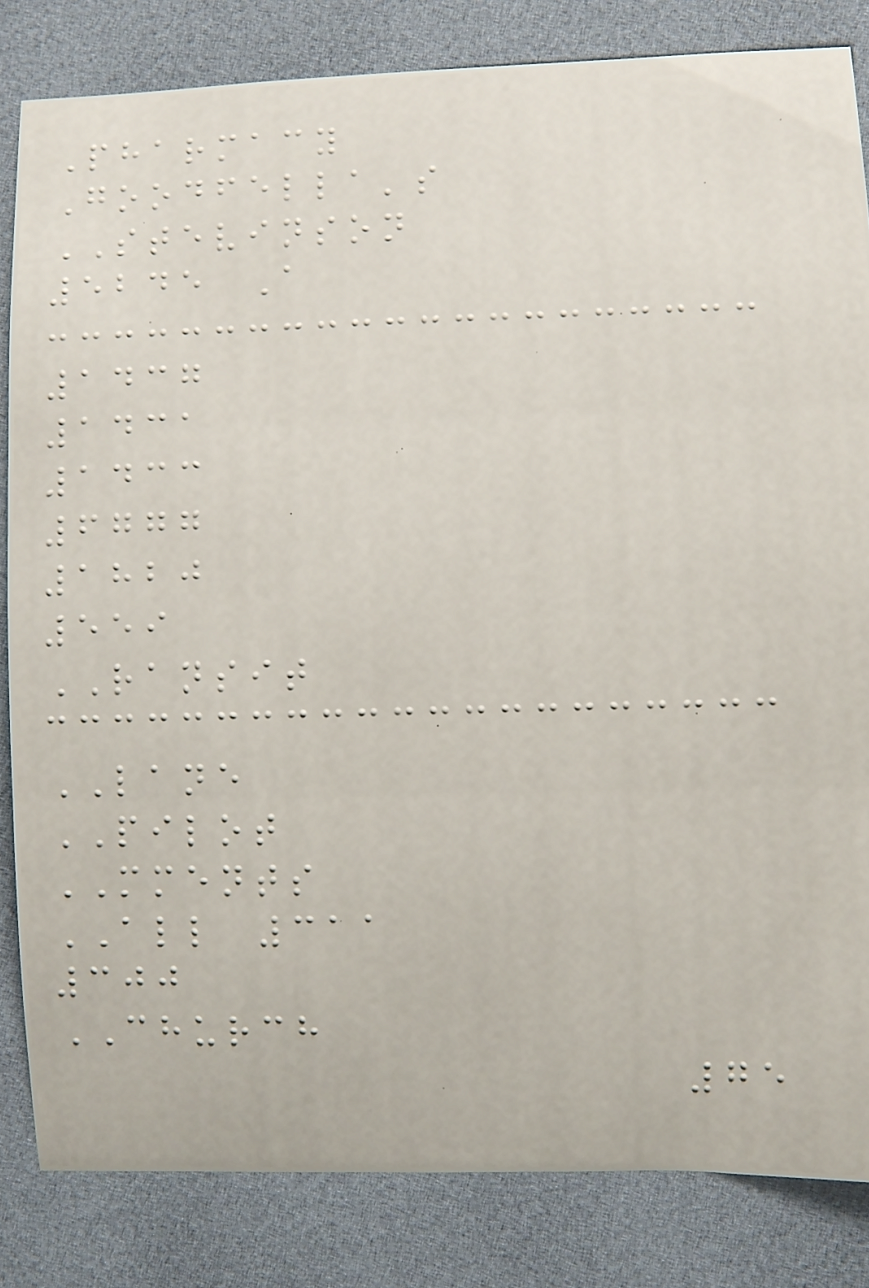Pharmacy
Goodfella's
STEVINSON
5245 A
1437
1431
1433
6777
1820
559
RANSIT
LANE
PILOT
MMENTS
ALL 311
300
CHURCH
75
